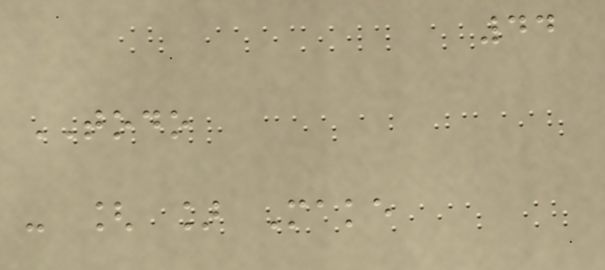44
TODO
- [ ] Make
